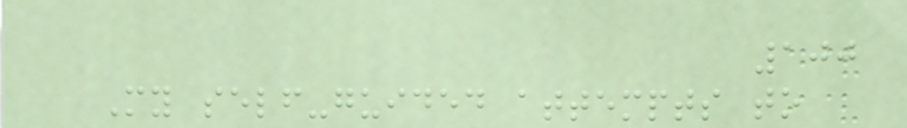100
My self-guided attempts to
